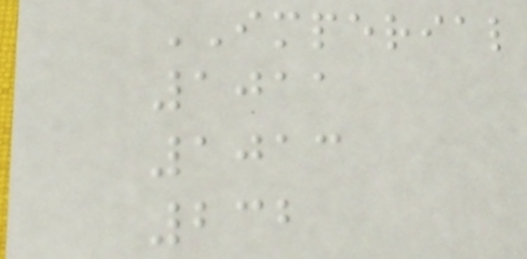IMPERIAL
1011
1013
232
